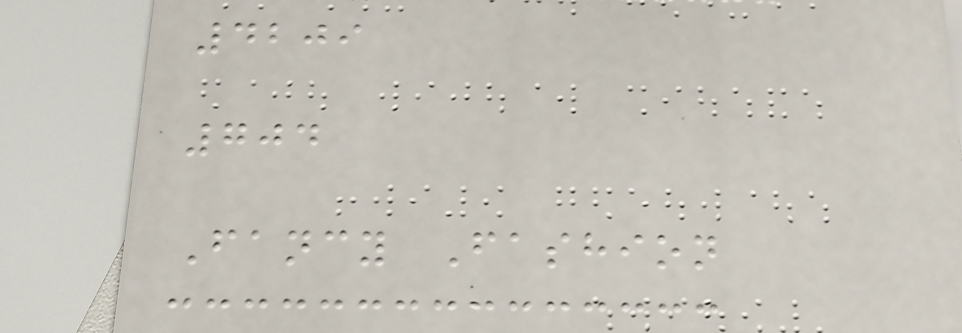4209
704
Fancy Fashion
